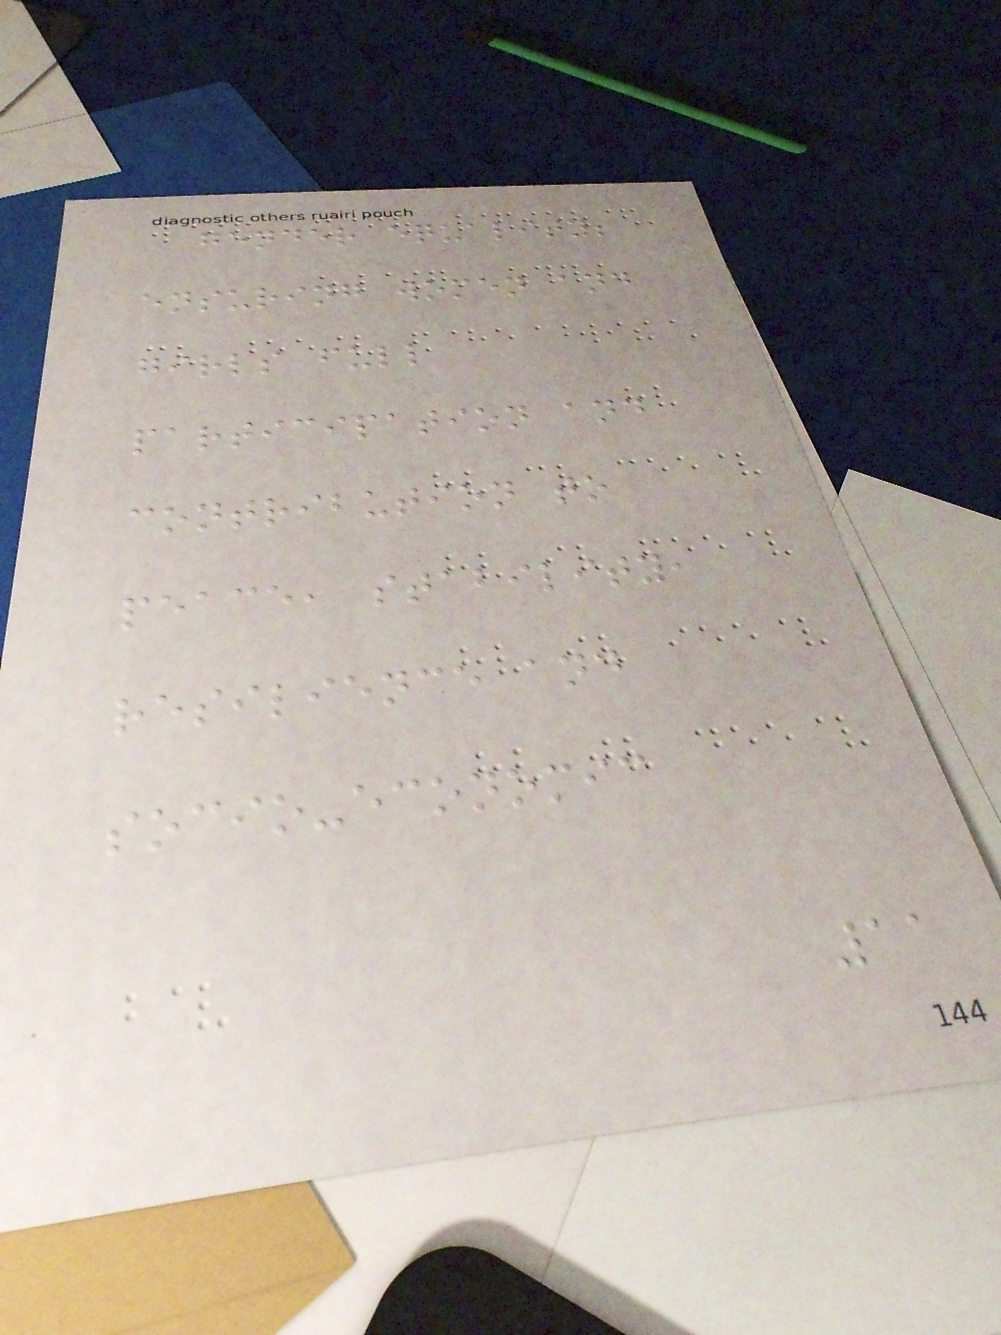gender equality;
ensuring women and
girls full
participation and
contribution to
peace, stability,
resilience and
socio-economic
11
